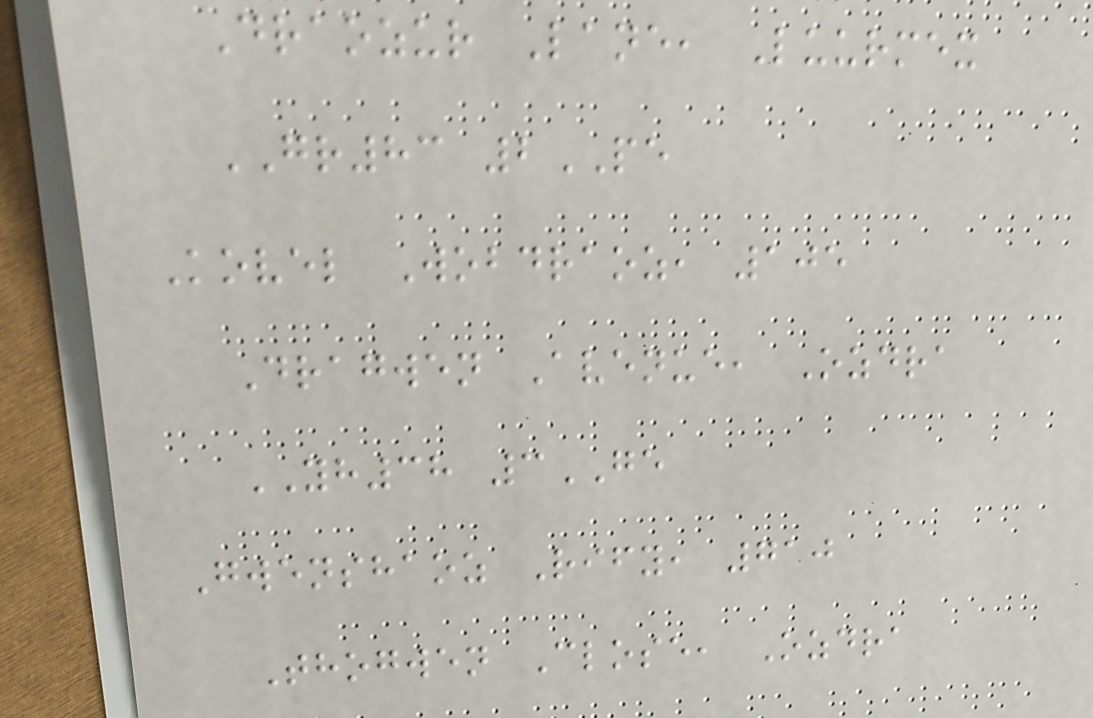Draozur Lane, Luurmex
GR83 2PE
Kovel Wobdraoz, 105
Dragwen Avenue, Ozdra
YH38 3GE
Gwenshaoz Rify, 710
Thogwen Close, Ozdra
